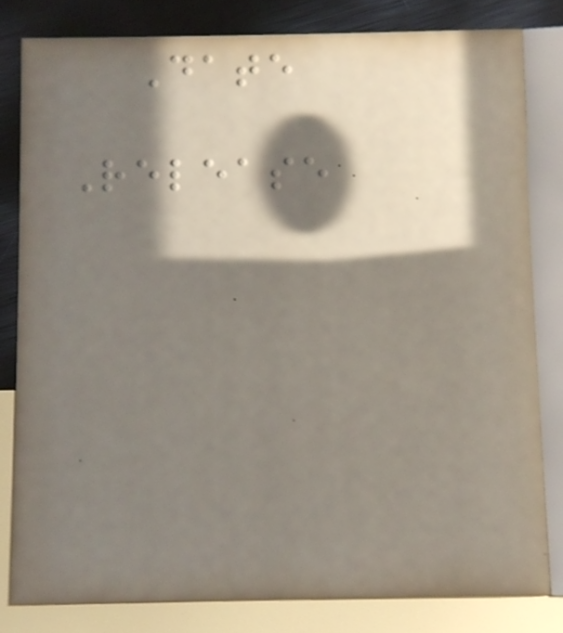Date
Release
